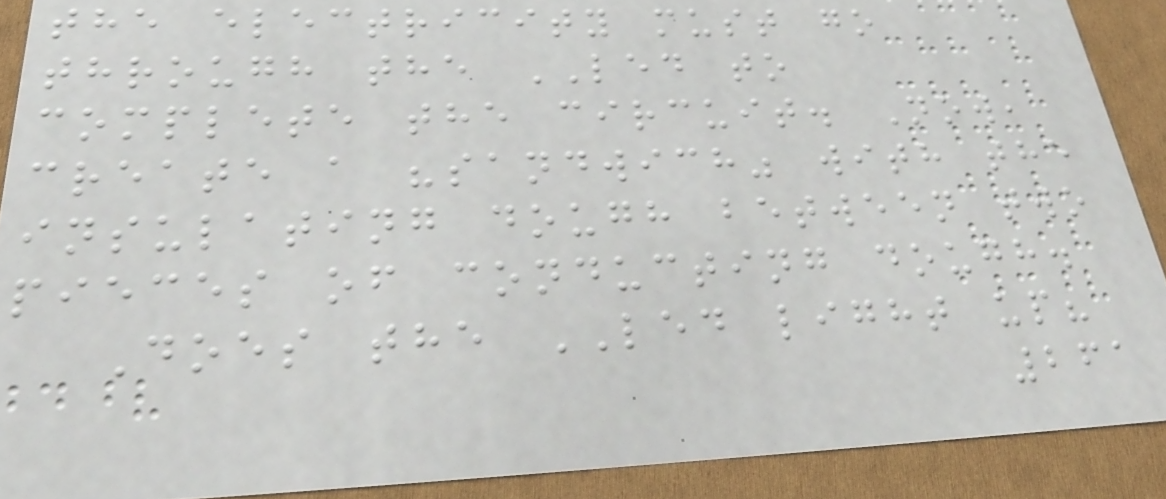the electricity must go
through the LED to
complete the circuit. Now,
create a "sandwich" with the
insulating dough between two
pieces of conducting dough.
Does the LED light up?
261
